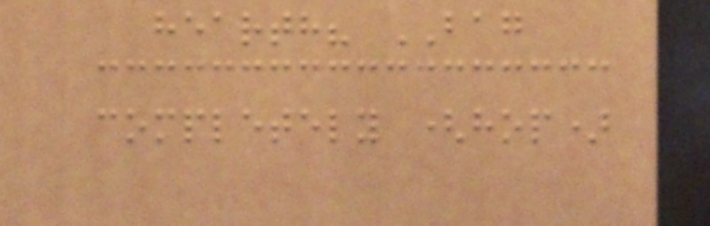hearth? BAG
completely (hop)
